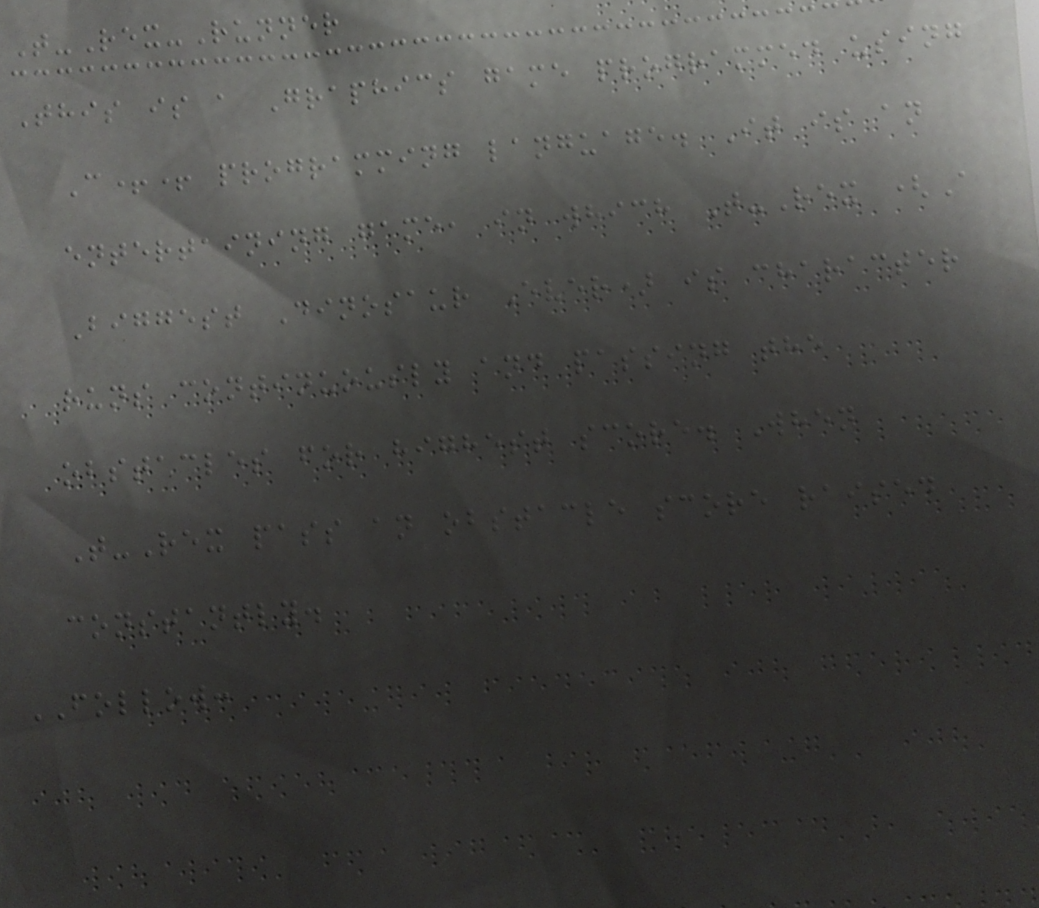T-Rex-Runner
This is a Graphics game programmed using
C++ programming language. It is an
entertaining game, in which T-Rex (A
Biggest Dinosaur Ever) is character
runs continuously and passing the
obstacles for highest score. When
T-Rex pass an obstacle score raised
constantly.
FOLLOW:
